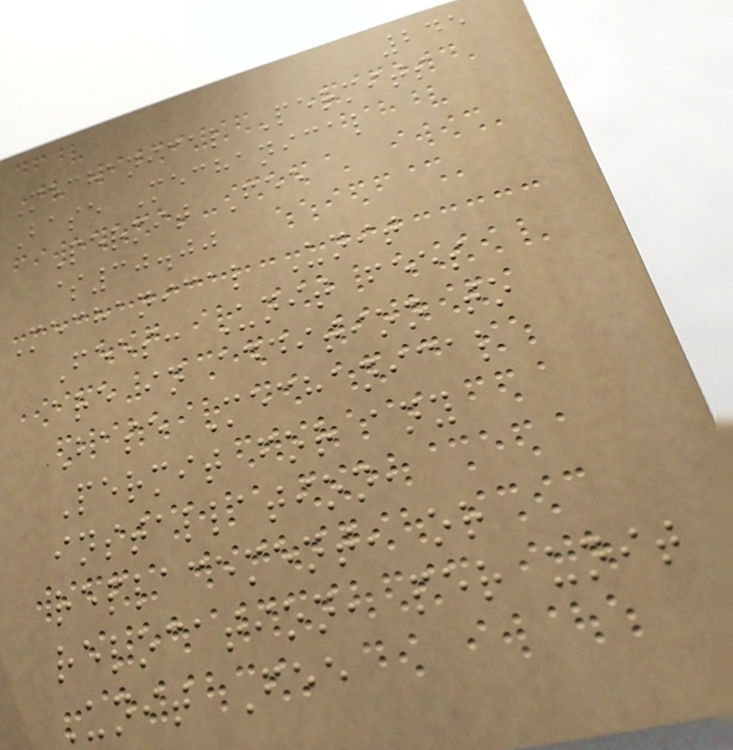245
Mechanical Permits
Base Mechanical
Permit Fee
$30.00
Mechanical Unit
Fees: Unit fees
are in addition to
Base Mechanical
Permit for any
installation,
replacement, or
relocation, per unit
Unit Fee
